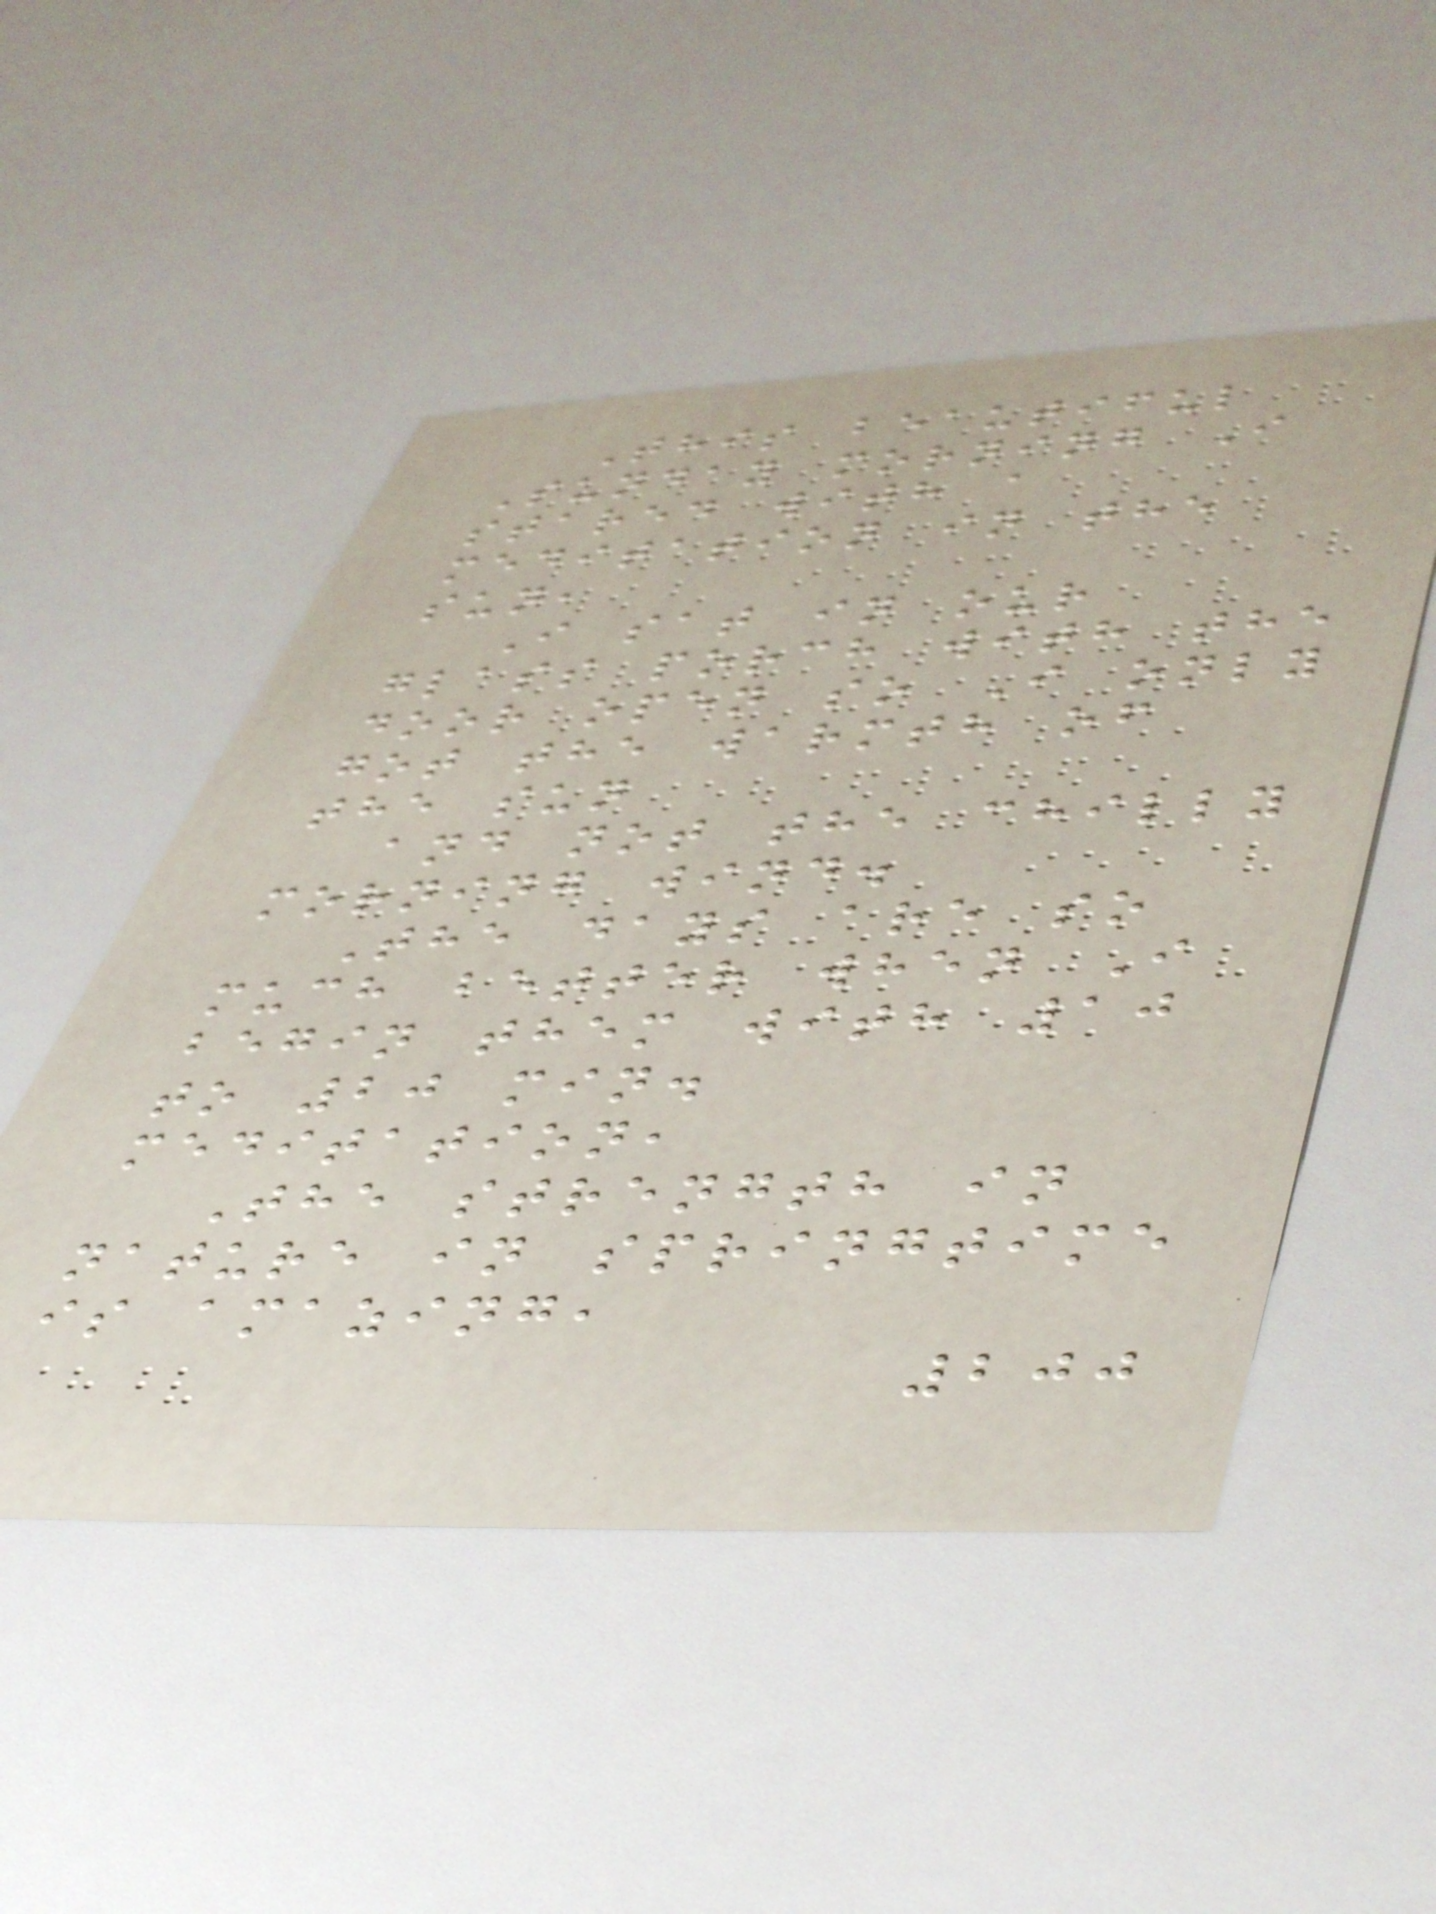This beautiful
Sunday morning I
stared with a
meditation in the
sun,
I sat in our
glass porch with the
door open so I only
got the warmth of
the sun
and not the chilly
morning wind.
The days are so
much better when I
begin them with 10
to 20 min.
meditation,
The strength in
nature in springtime
is amazing,
200
